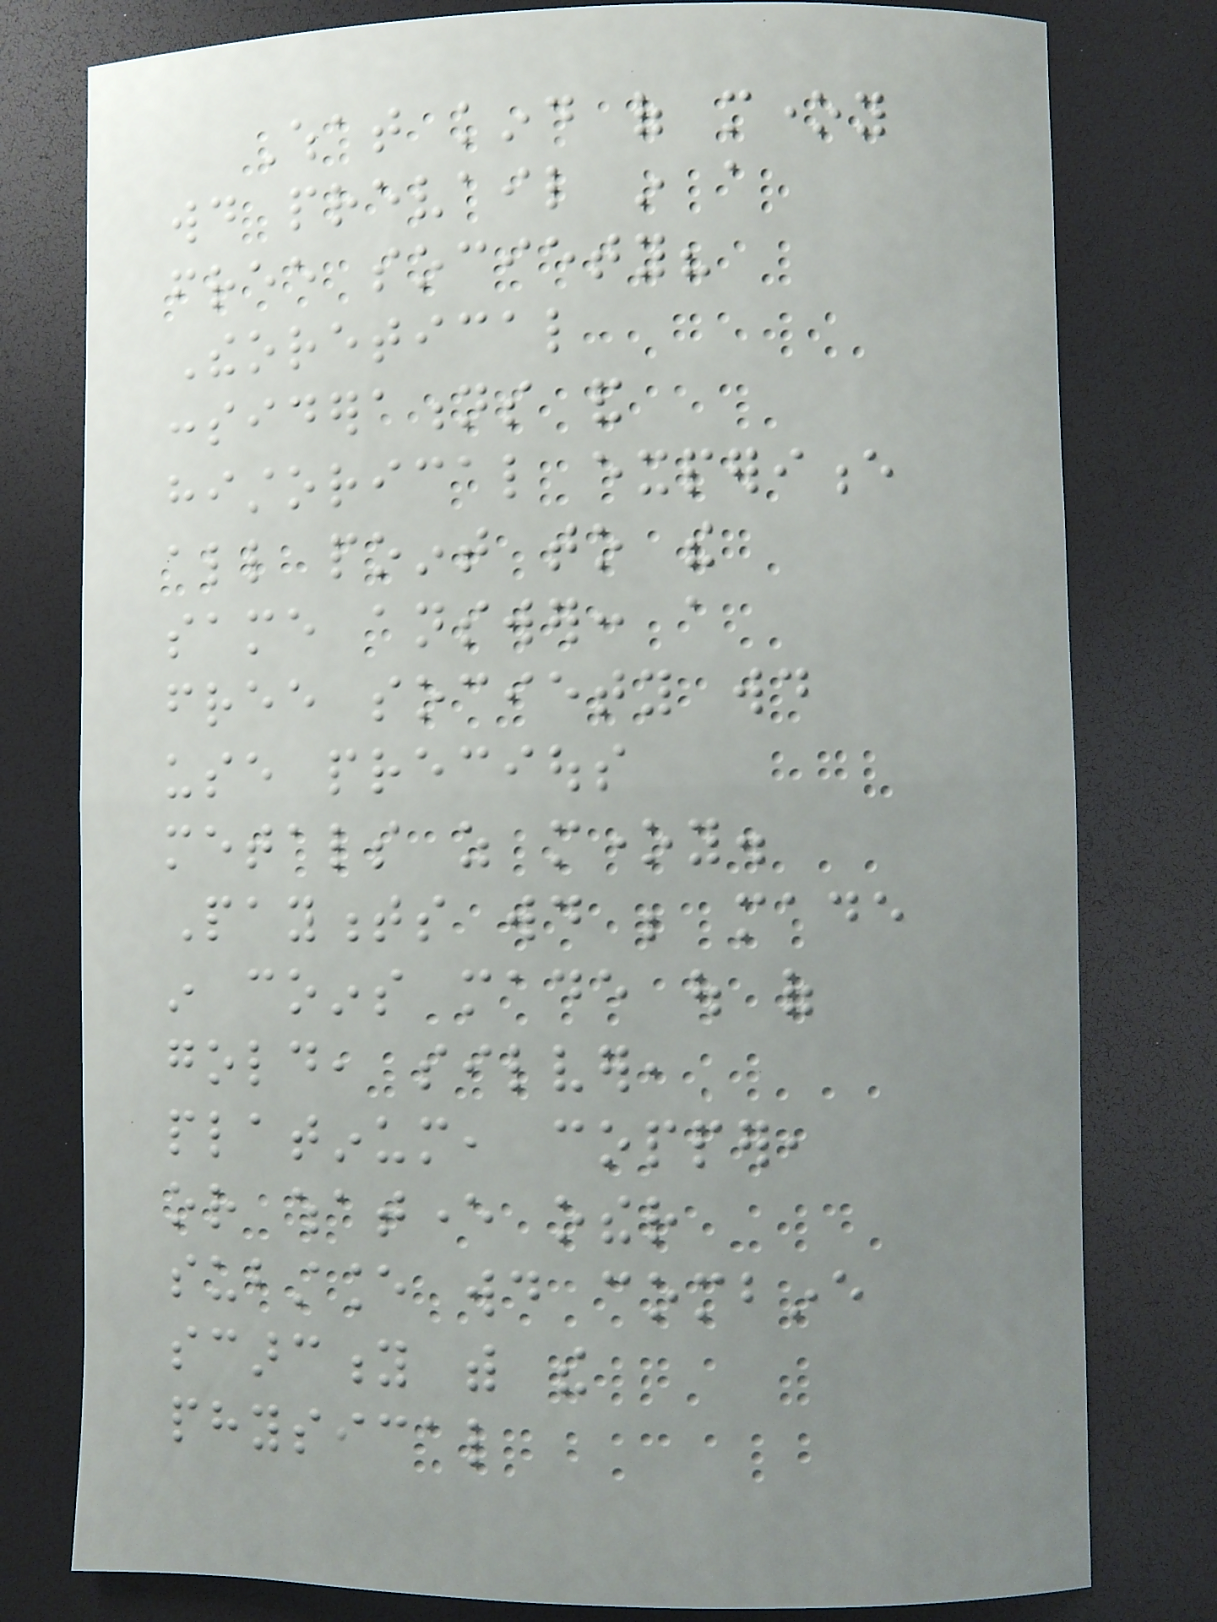What kind of money
would prevail in a
free society?
Theoretical
considerations and
historical experience
all point to the
same answer: a
free society would
use precious
metals as money.
Payments would be made
in coins made out of
gold, silver,
platinum, copper,
or whatever other
substance would combine
scarcity with the
physical
